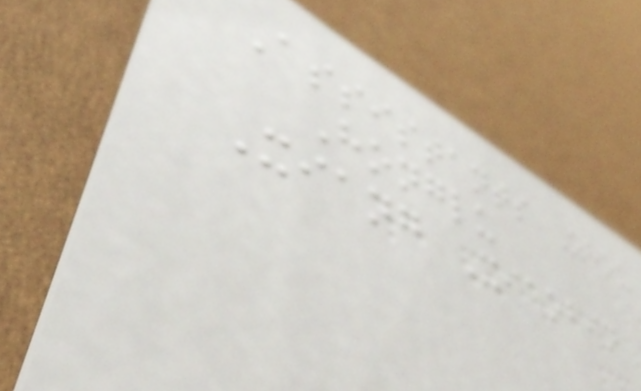Assistants Zhou
Honglu
Xiang Xiaobin
